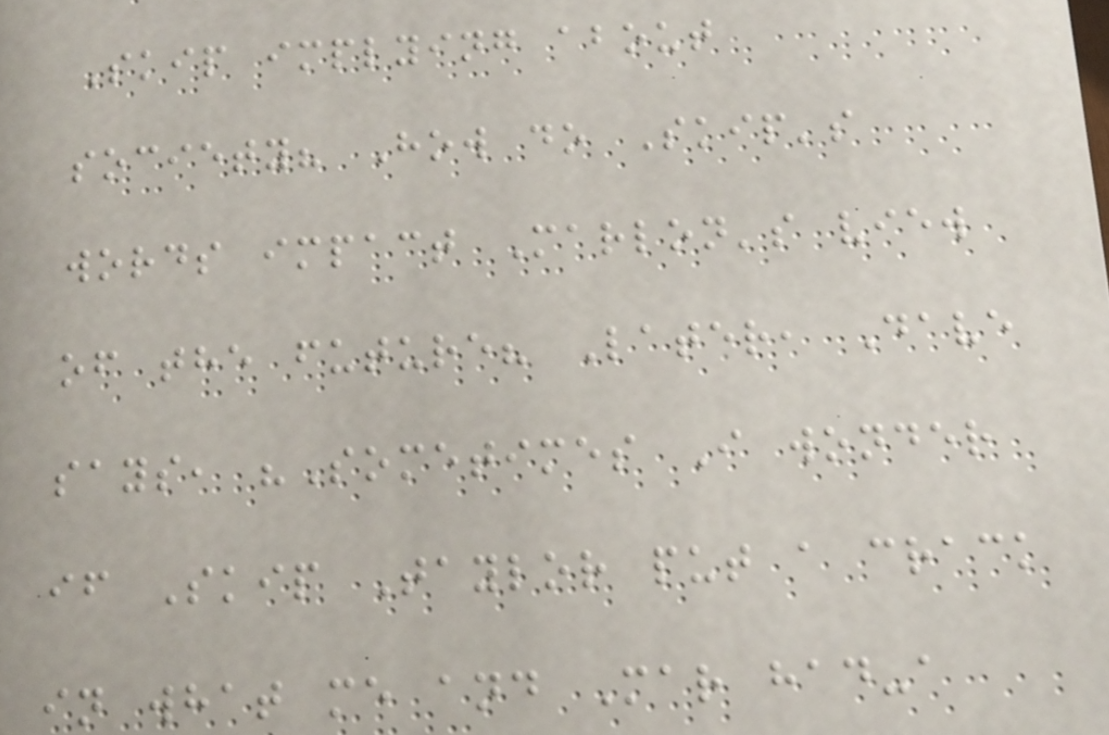Skip implying about
society? How do Skip's
words impact Marlon's view
of the future? Later, Dave
says, "Sometimes I wonder
if Skip Taylor put a crack
in what me and Mar had-a
